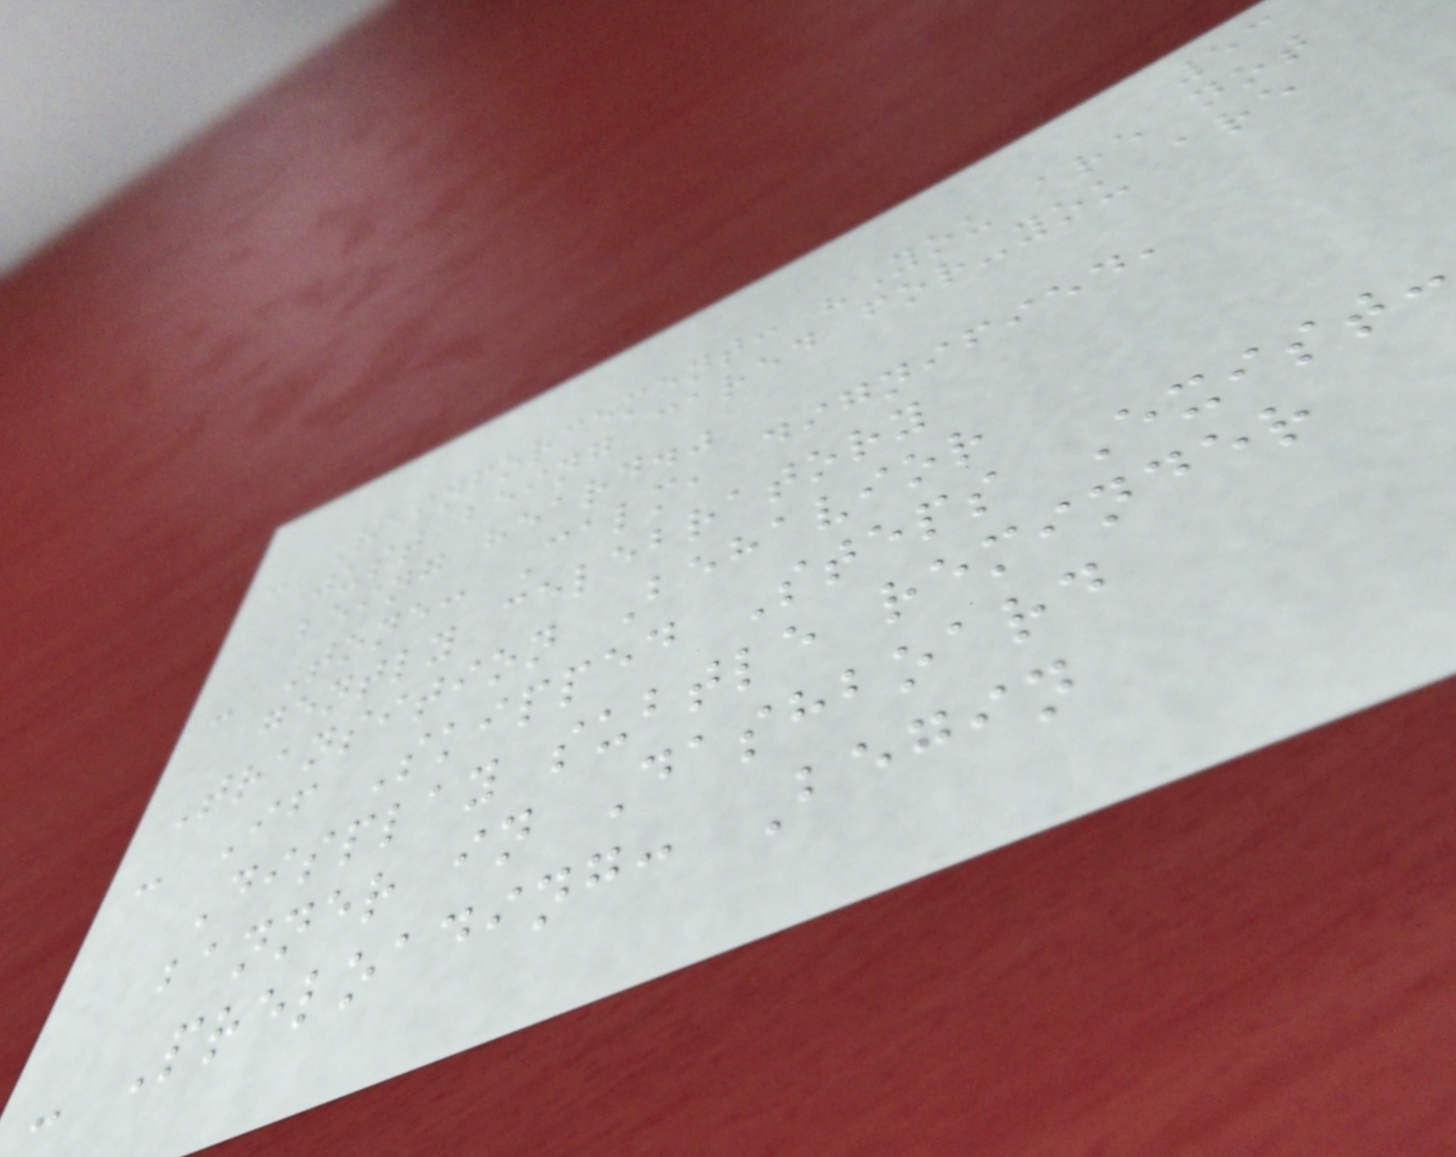53
- Reinforcement: "You are not
just being cared for-you are
being heard."
- Tone: Calm, dignified,
gently celebratory
Transition Behavior
- If Skipped Steps Exist:
Display subtle reminder
banner in Dashboard
- Preloading: Begin
